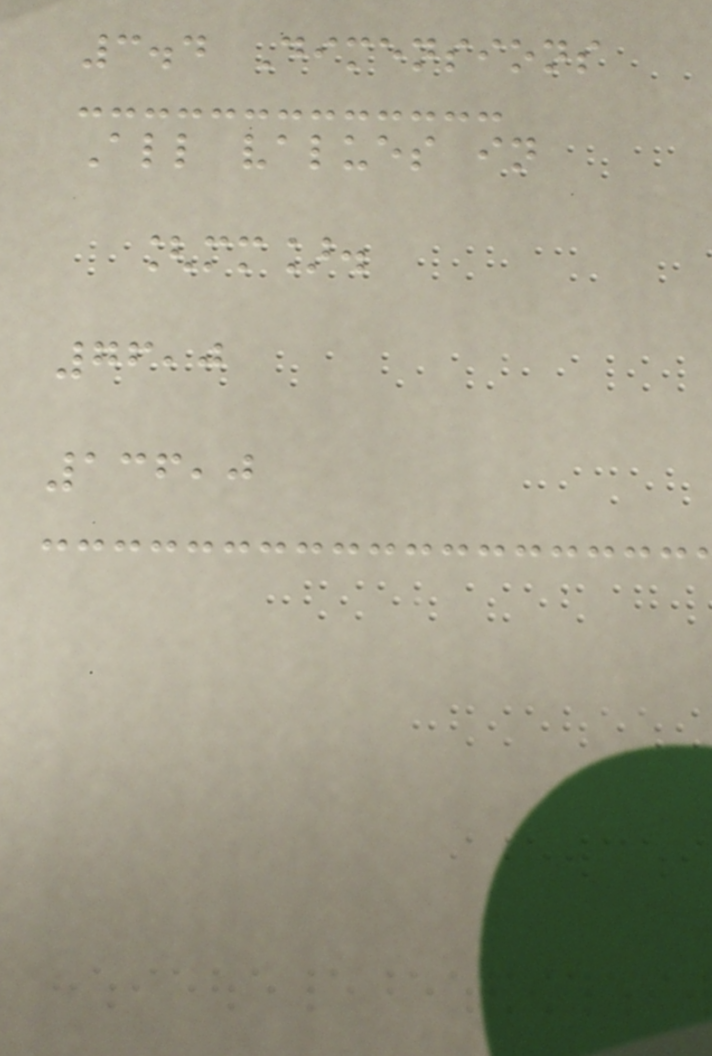3.4 Dimensions
All values in
[mm].
76,0
136,0
